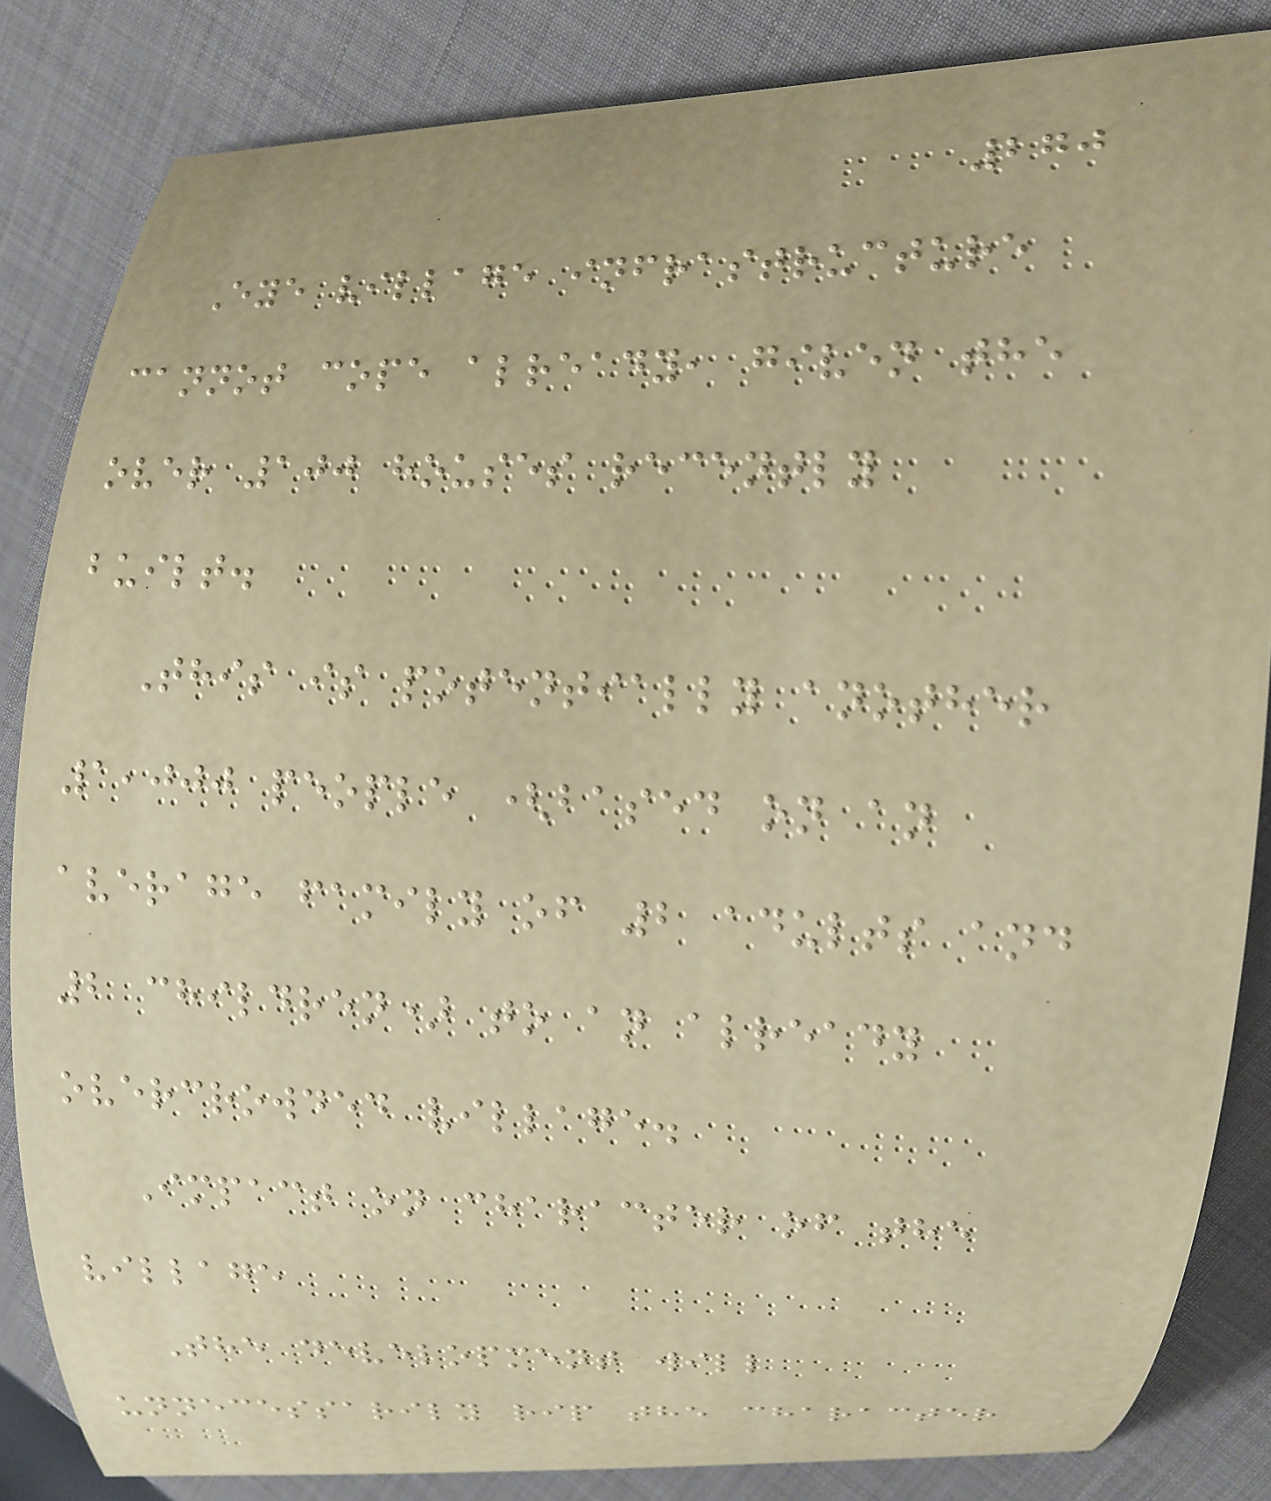270
Eye village infrastructure
cannot cope already, given the
over 100 houses recently
built.
This is potentially another
1,000 people (based on an
average family of 2 adults and
2 children) to an already
overcrowded village.
Impact on character of the
village
The development will
unnecessarily rip the character
